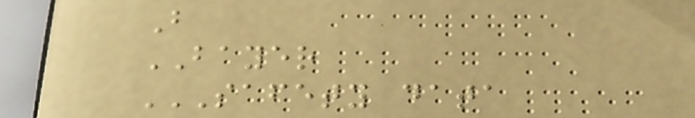B
BAYER
SAFETY DATA
